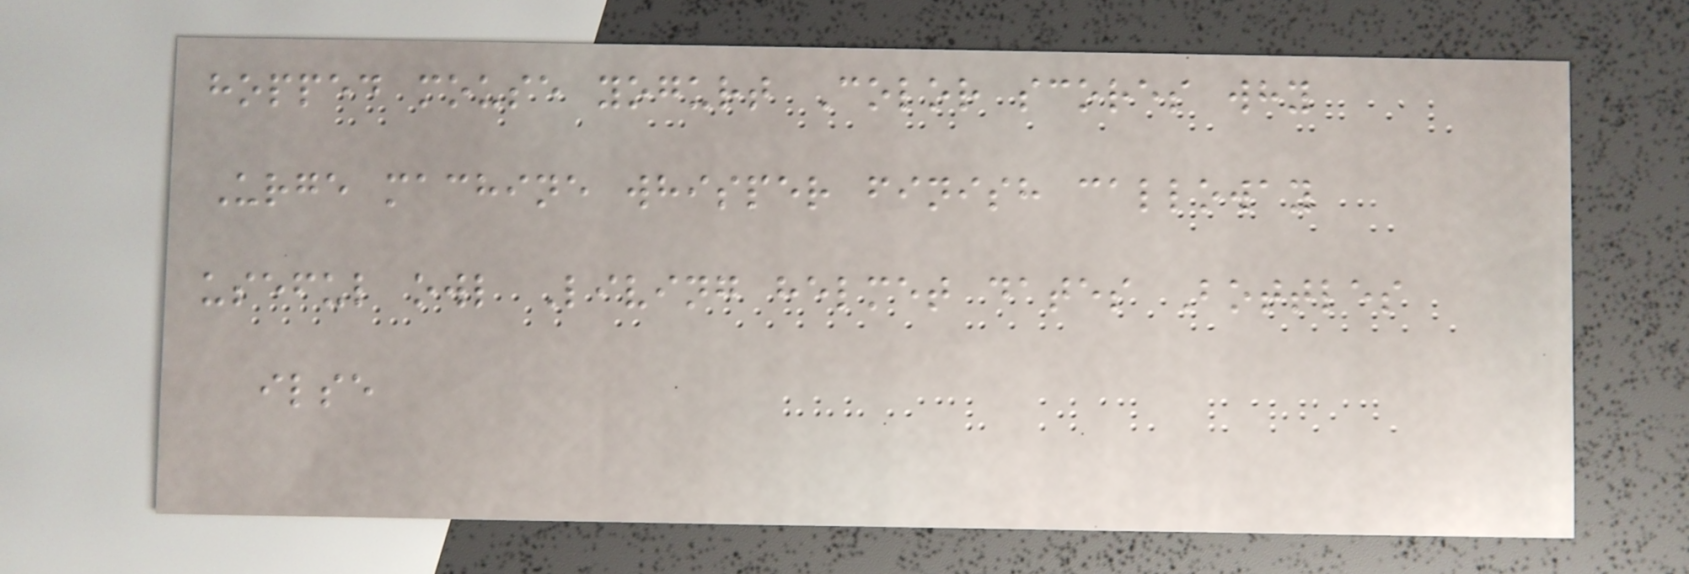hopped mouse yogurt Color scores why
Urge machine whisper finish calloway
useful owl Living helmet dates Bottles
ilse
